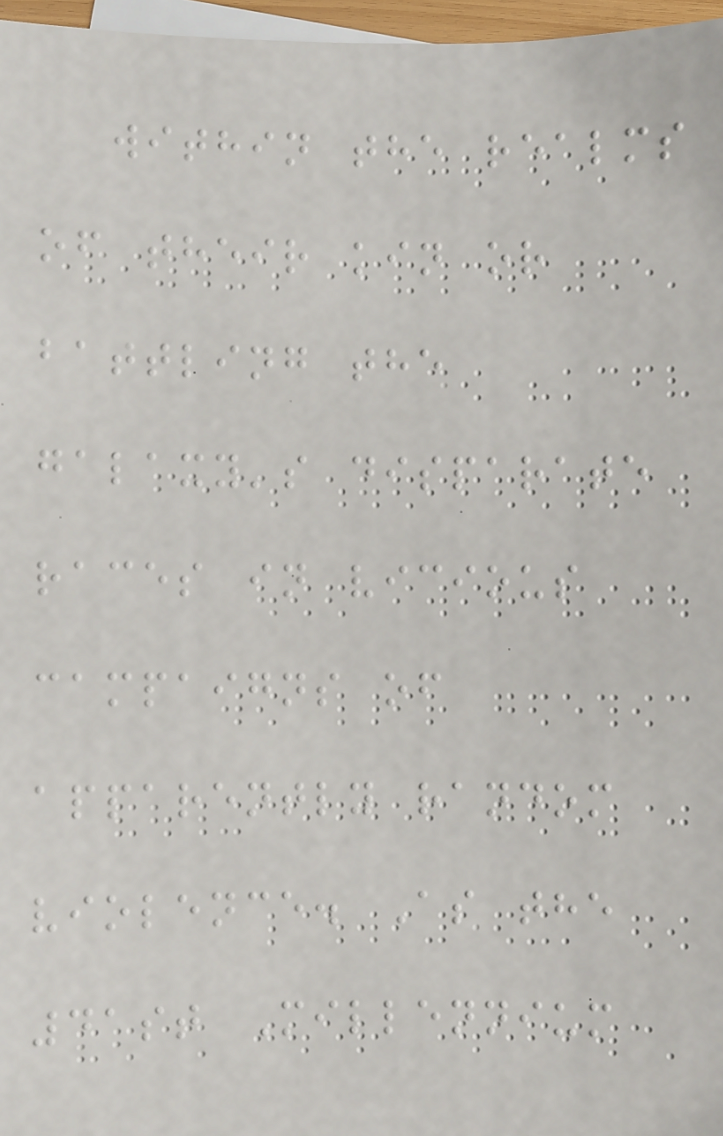within the realms
of their kin or
battling the
galaxy's disparate
races in vicious
campaigns of
apparently random
violence. As the
41st Millennium
